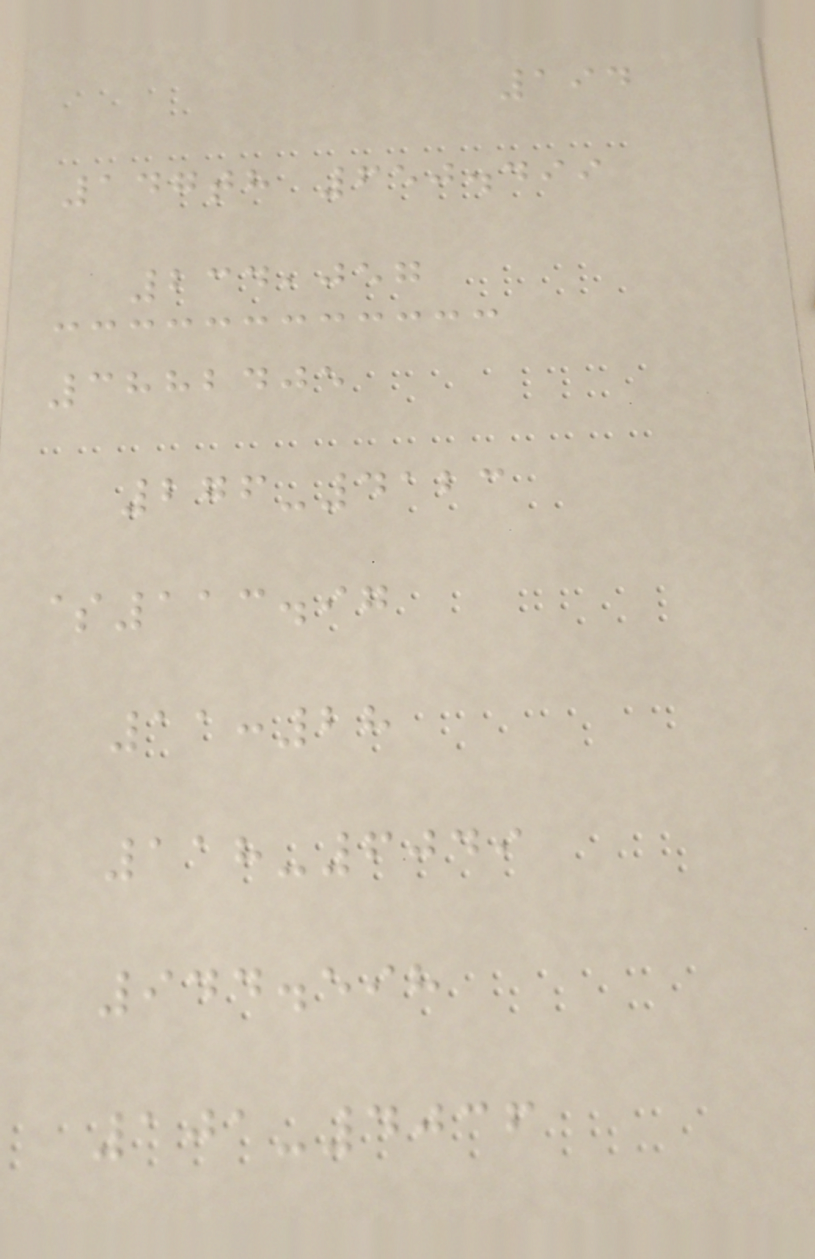194
147th 650.499
234,057
3882405
276-4123
$113.97
11:28
118-6049
944.598
101-4036
